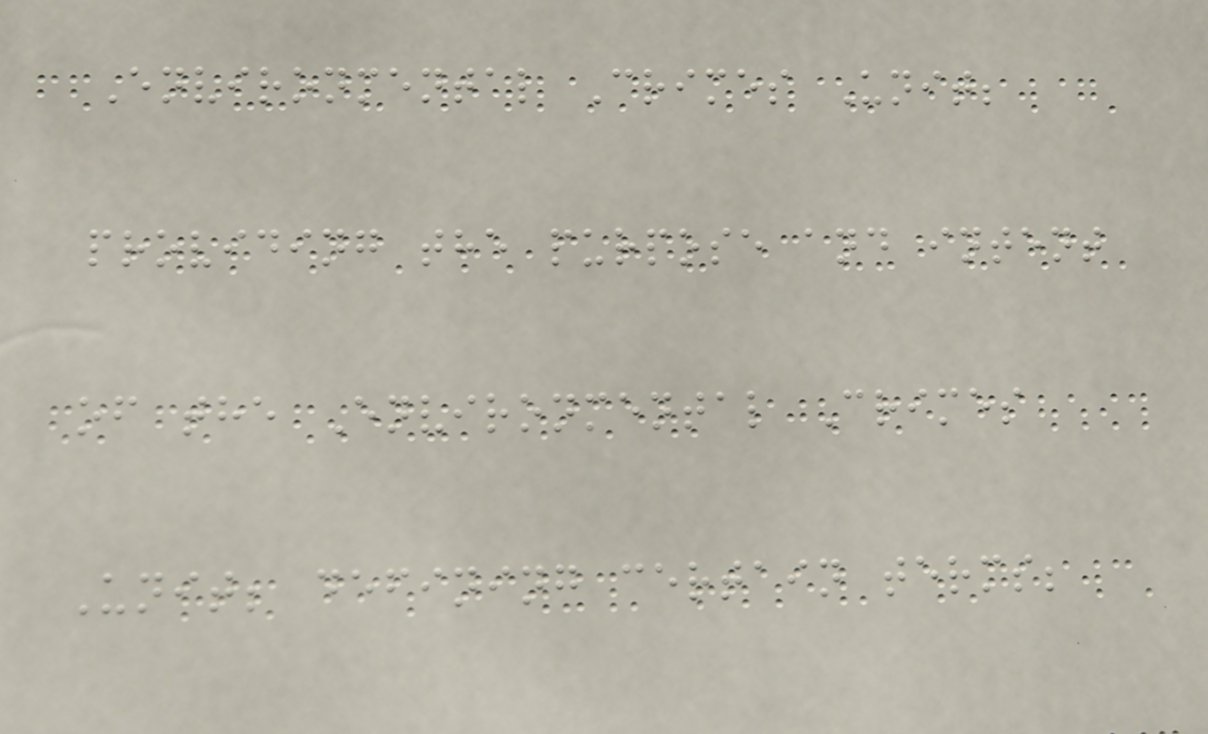Environmental Crimes Unit;
providing the purpose and intent
of the Environmental Crimes
Unit; defining certain terms;
